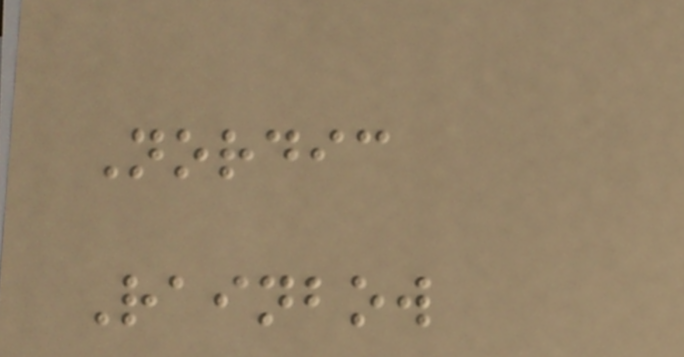Nordic
Rainbow
